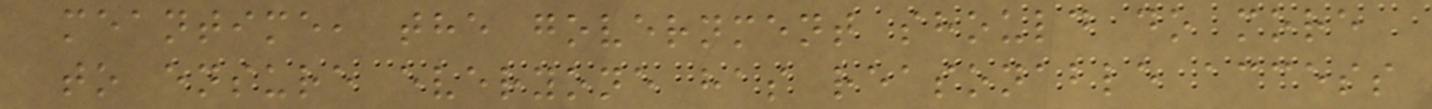meantime, the government should do more
to ensure everyone has reasonable access
